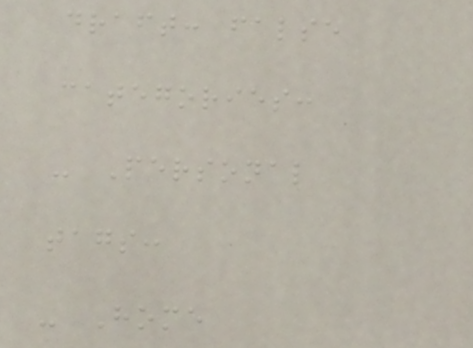draft: false
categories:
- Personal
tags:
- Home
